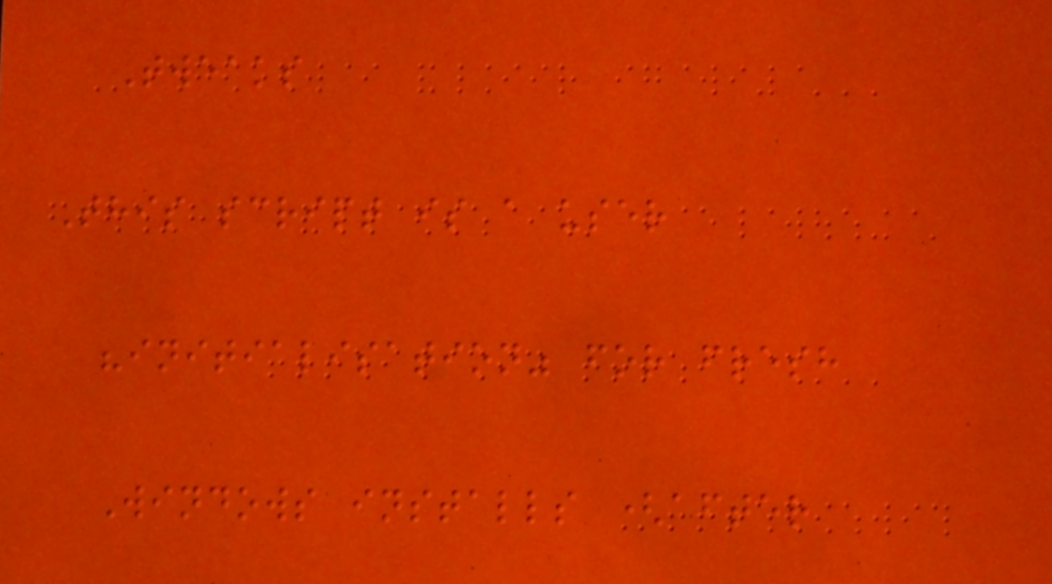Tweaks
This script is a user
"initialisation" for fresh
Windows installs (after
